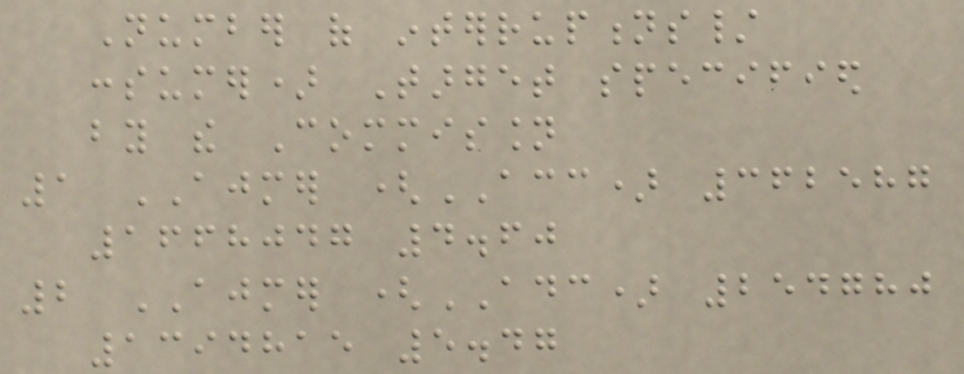Number of interruptions/
consumer) Target specified
by the Commission
1 AJMER (ACC) 362587
1668047 4.60
2 AJMER (ADC) 254780
1394815 5.47
